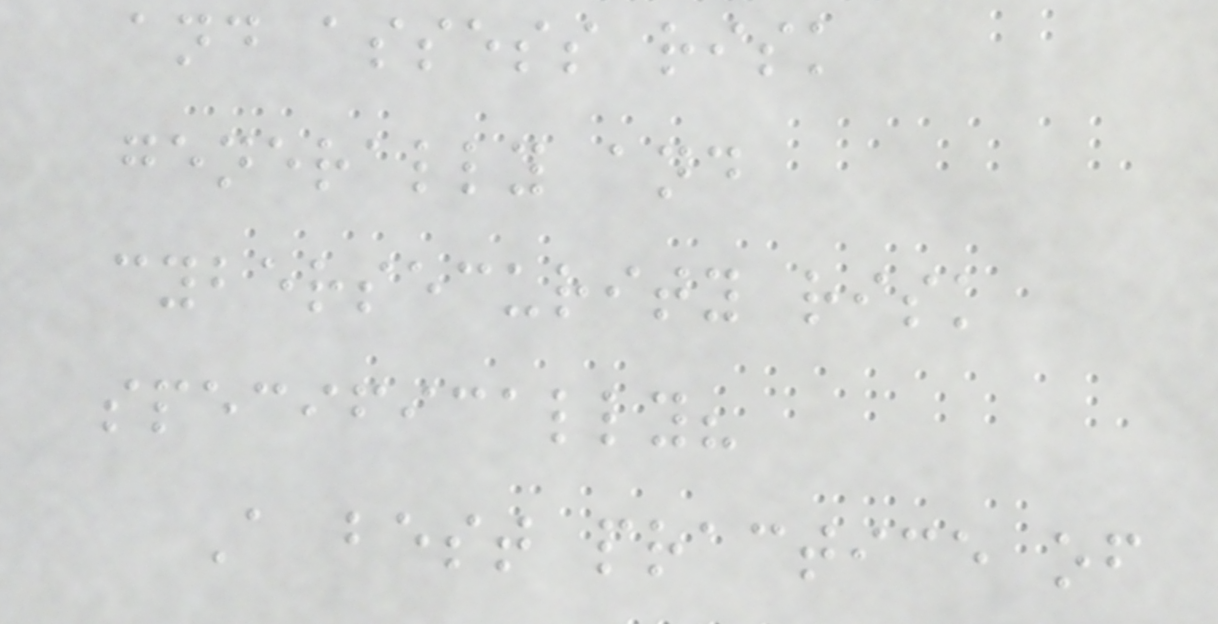and assess risk
generally and
cybersecurity risk
specifically?
A best practice of
